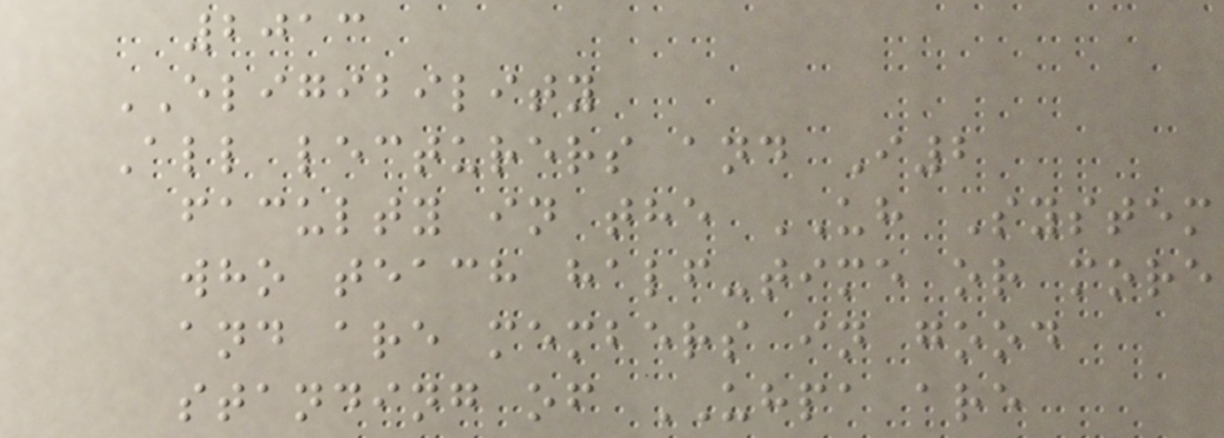2013
ELIGIBILITY
All lecturers and I2
faculty in the UH System
who teach half-time or more
and are members in good
standing of UHPA are
